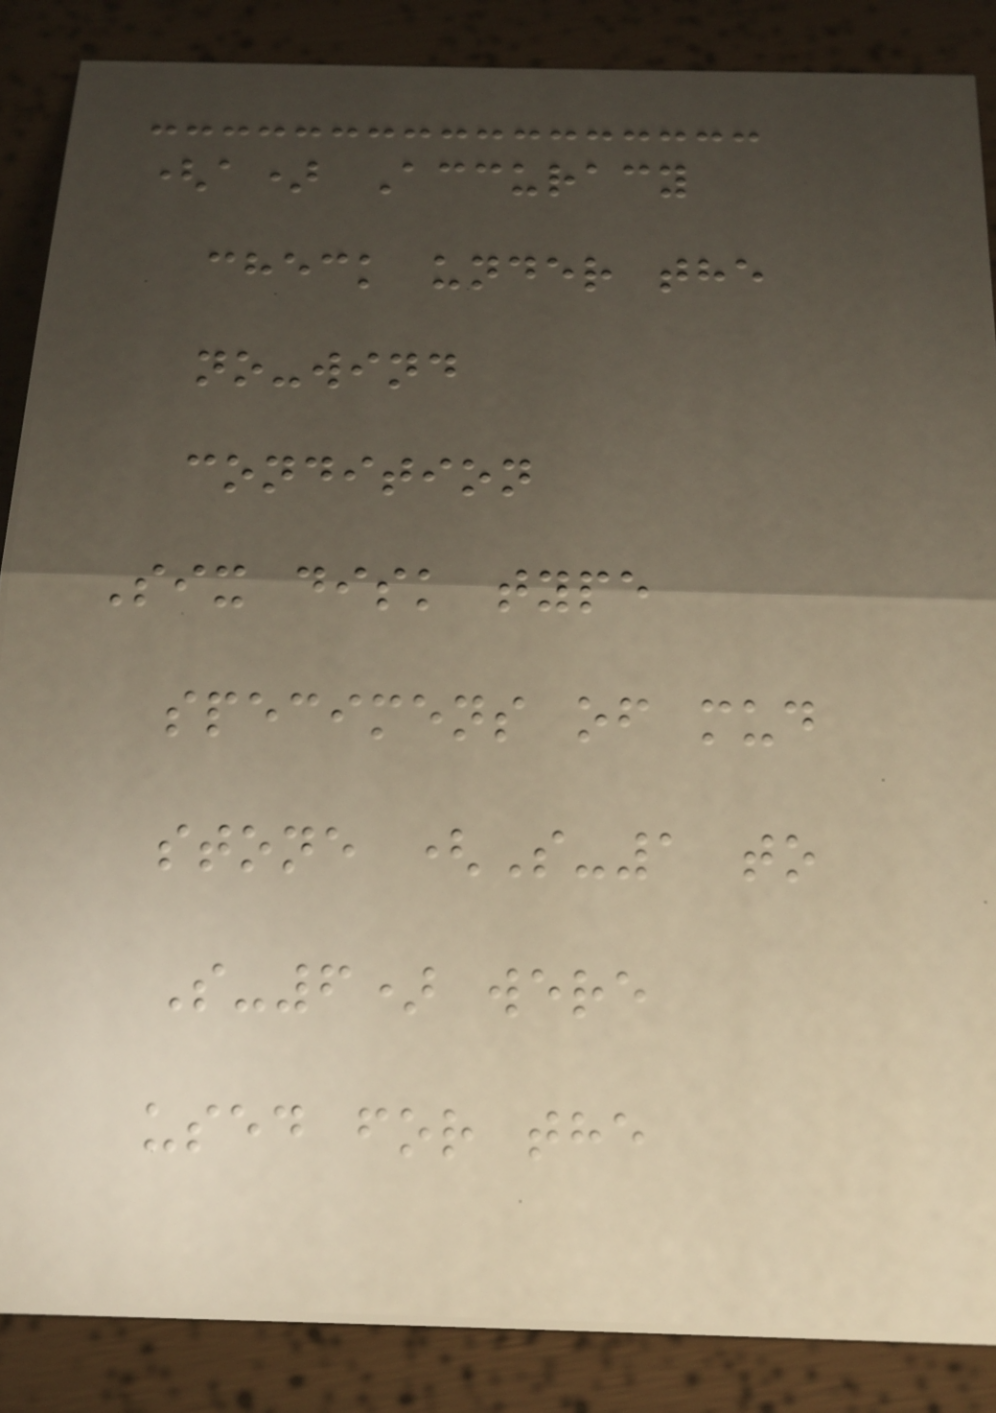(a) Accuracy
check under the
no-wind
condition
Six disk type
specimens of mud
stone (S-1 to
S-6) were
used for the
